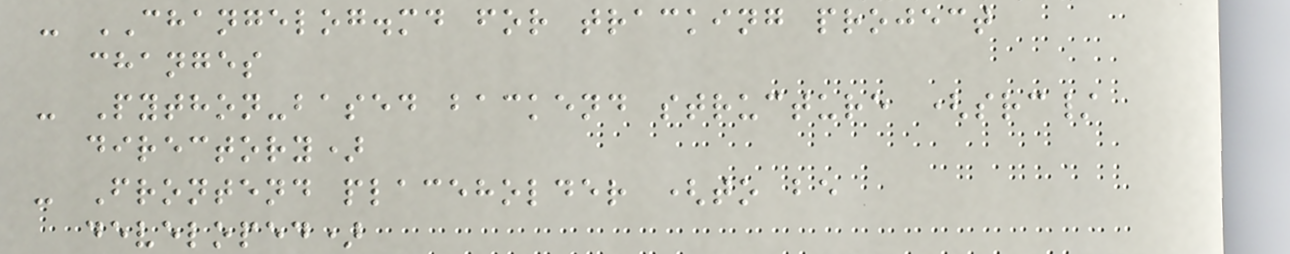- CHANGELOG.md for tracking project
changes
- Python-based backend structure (src/
directory)
- Frontend placeholder (to be
developed)
